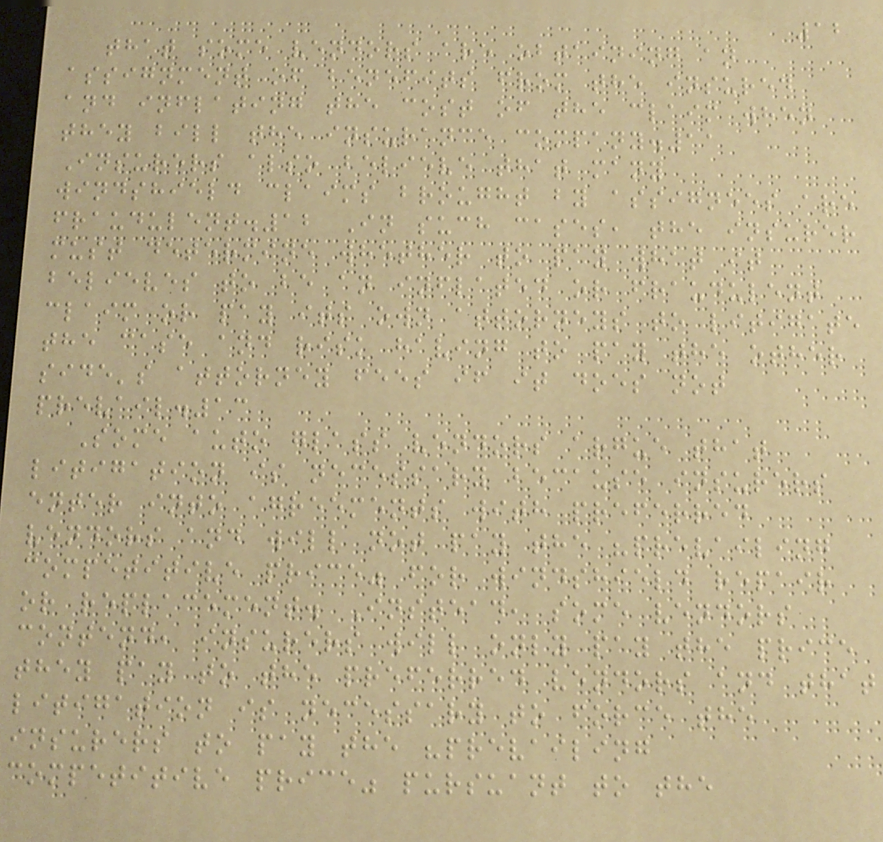12
that some vendors are obtaining an
assignment of benefits from the insured
and inflating the cost of the claim when
they bill the insurance company.11
Insurers also believe that many
windshield claims brought by assignees are
fraudulent.12 In such cases, the insurer
must determine whether to pay what it
believes to be an inflated or fraudulent
claim or pay its own attorneys to litigate
the case and risk having to pay the other
side's attorney fees if it does not
prevail.13
Some auto glass vendors argue that
litigation is necessary because insurers
enter into agreements with preferred
vendors and will not pay the "prevailing
competitive price" for windshield repair
or replacement. Instead, some vendors
contend, insurers will only pay the price
they pay to the preferred vendors and that
litigation is necessary to force the
insurers to pay the "prevailing
competitive price" pursuant to the
